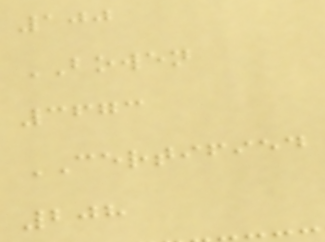100
BOWEN
3673
CERTIFIED
208
